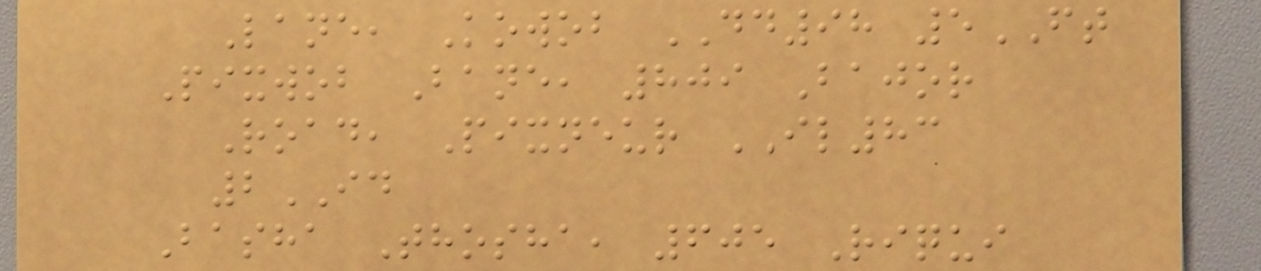Lane, Kowob DD98 5FT
Pixwob Bane, 809 Bajor
Road, Pixneur IL83
2ID
Basha Thosha, 605 Riqui
